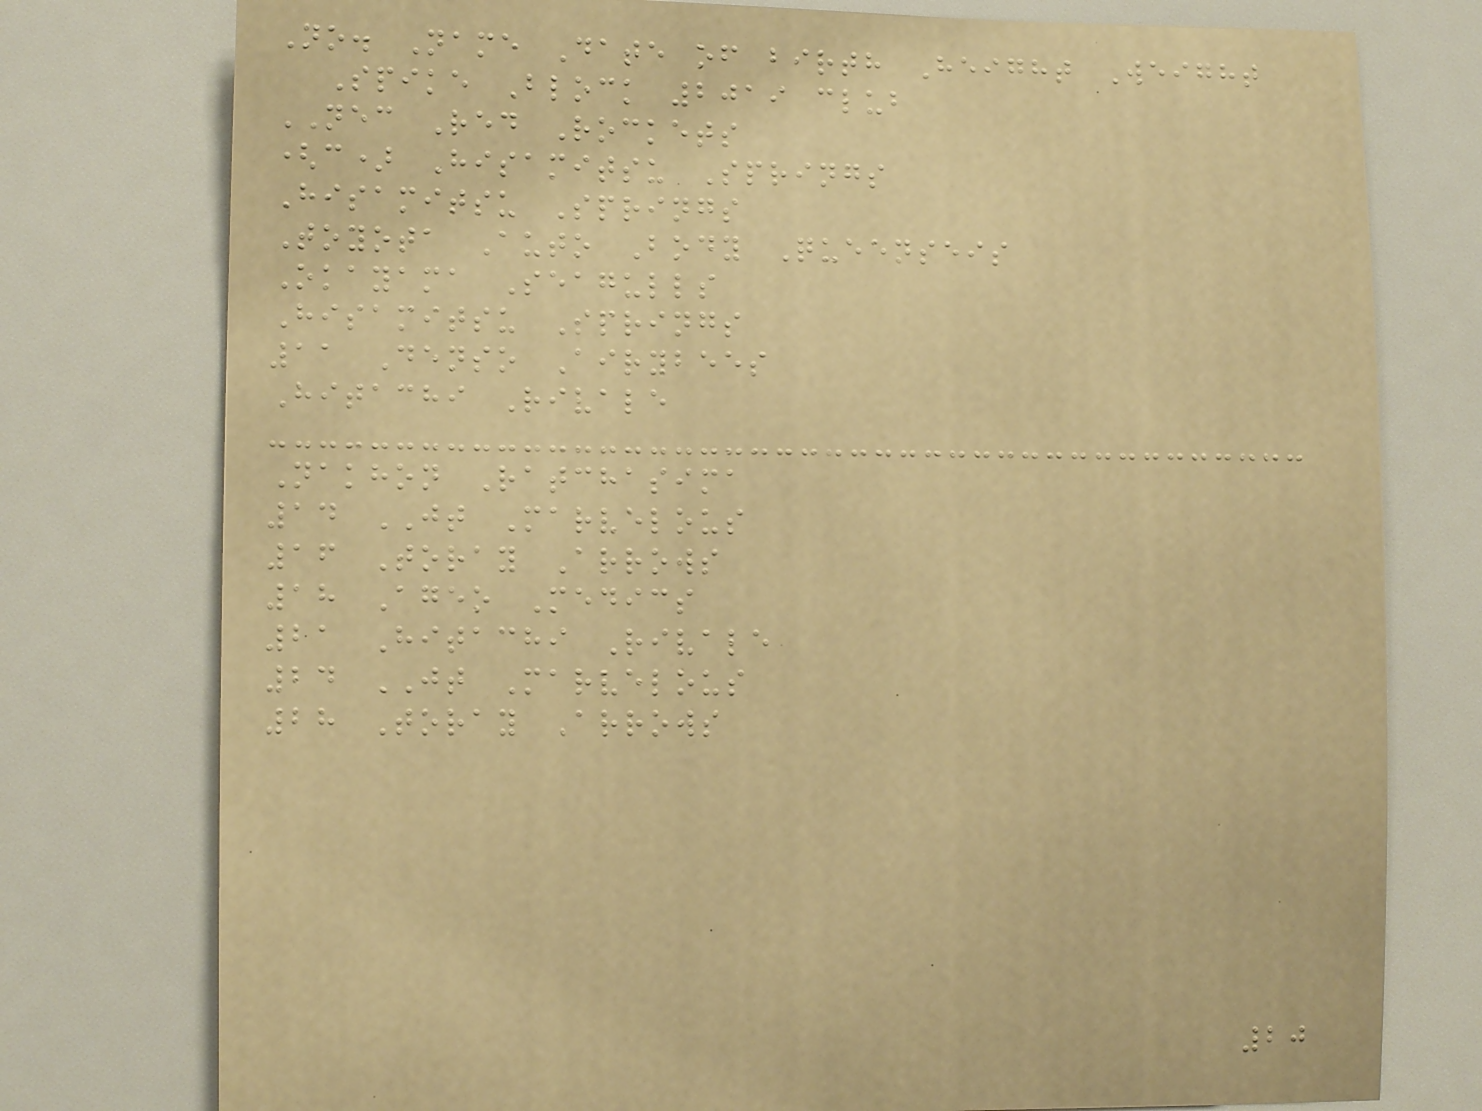No. Name Date of birth Height Weight
Spike Block 2019 club
NEC Red Rockets
(c) Hisamitsu Springs
Hisamitsu Springs
Toyota Auto Body Queenseis
Okayama Seagulls
Hisamitsu Springs
11 Denso Airybees
Hitachi Rivale
Nakhon Ratchasima
14 JT Marvelous
16 Toray Arrows
18 Ageo Medics
21 Hitachi Rivale
24 JT Marvelous
28 Toray Arrows
20
